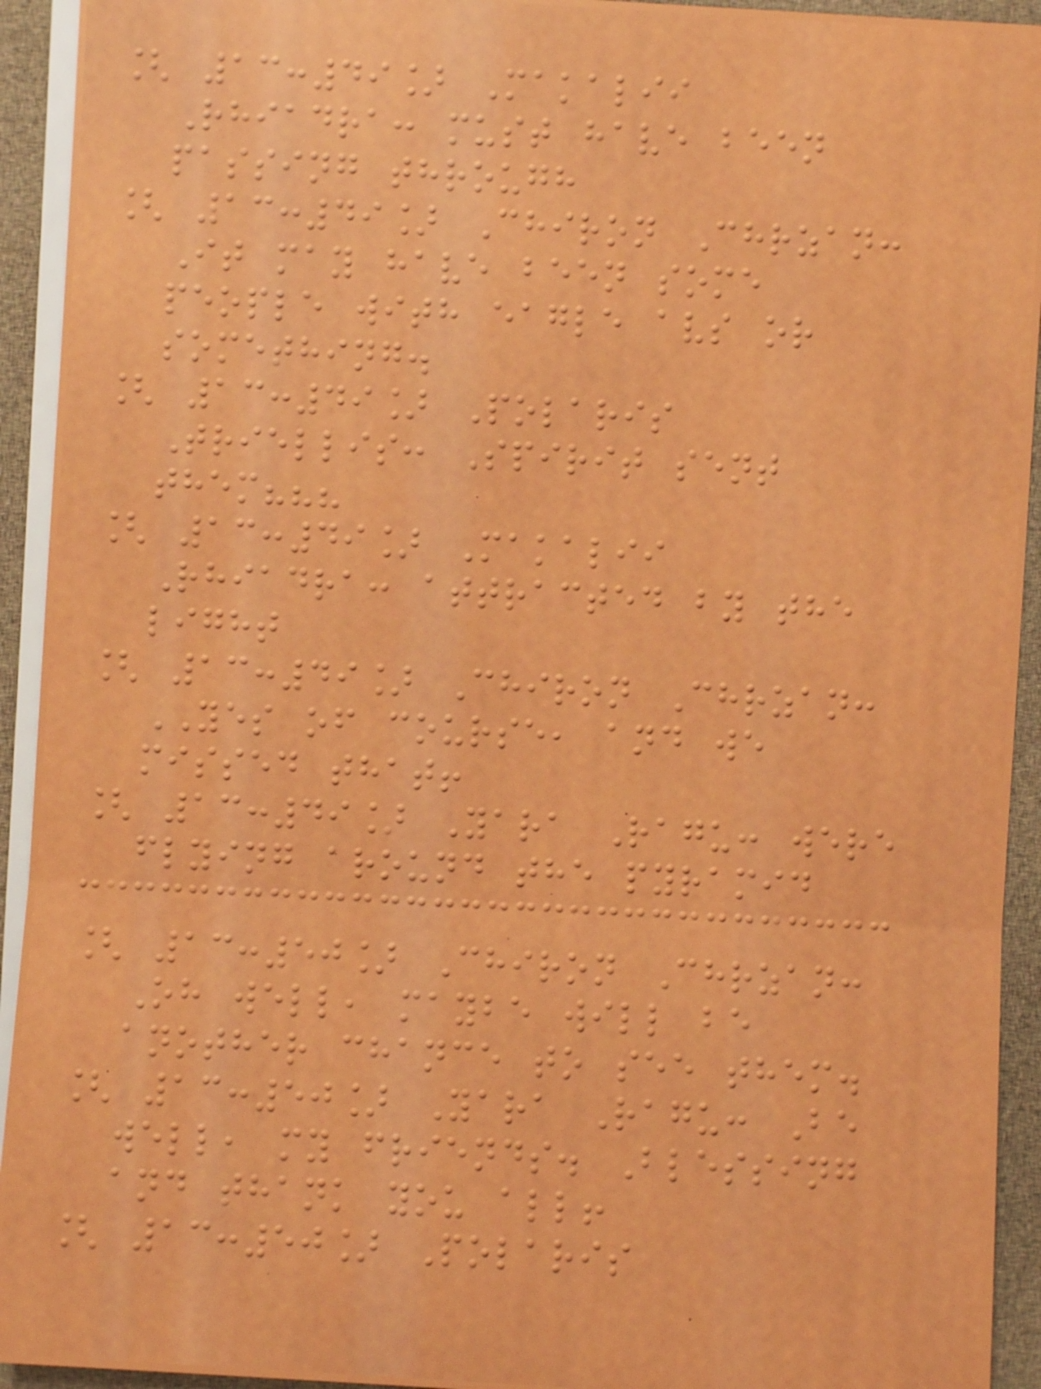[ 13:49] Makalii
Rhiadra: must have been
passing through
[ 13:49] Chiron Chrzan:
It may have been some
people with eagle avs or
something.
[ 13:49] Polaris
Triellis: Spirit sent
them???
[ 13:49] Makalii
Rhiadra: attracted by the
light
[ 13:49] Chiron Chrzan:
YES of course, and we
missed that!
[ 13:49] Yara Ragu: were
flying around the pyramid
[ 13:50] Chiron Chrzan:
Oh well, maybe will be
another chance to see them.
[ 13:50] Yara Ragu: Be
well, my friends. Blessing
and thank you all!
[ 13:50] Polaris
